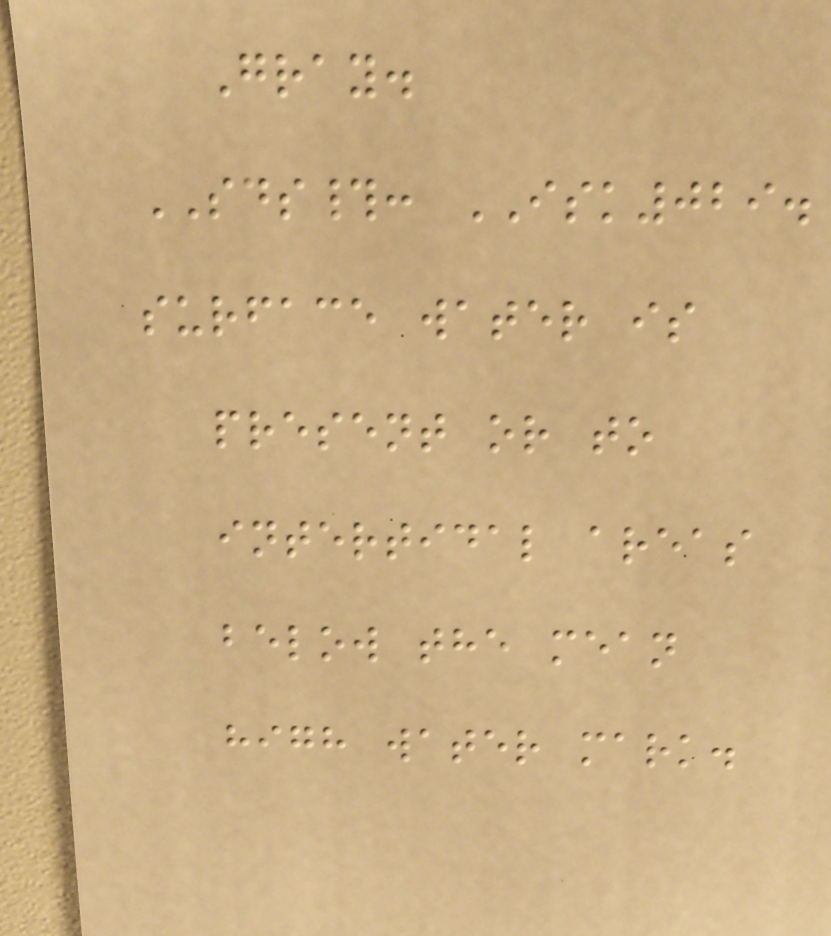Gray.
SDS#: ISK029.
surface water is
present or to
intertidal areas
below the mean
high water mark.
